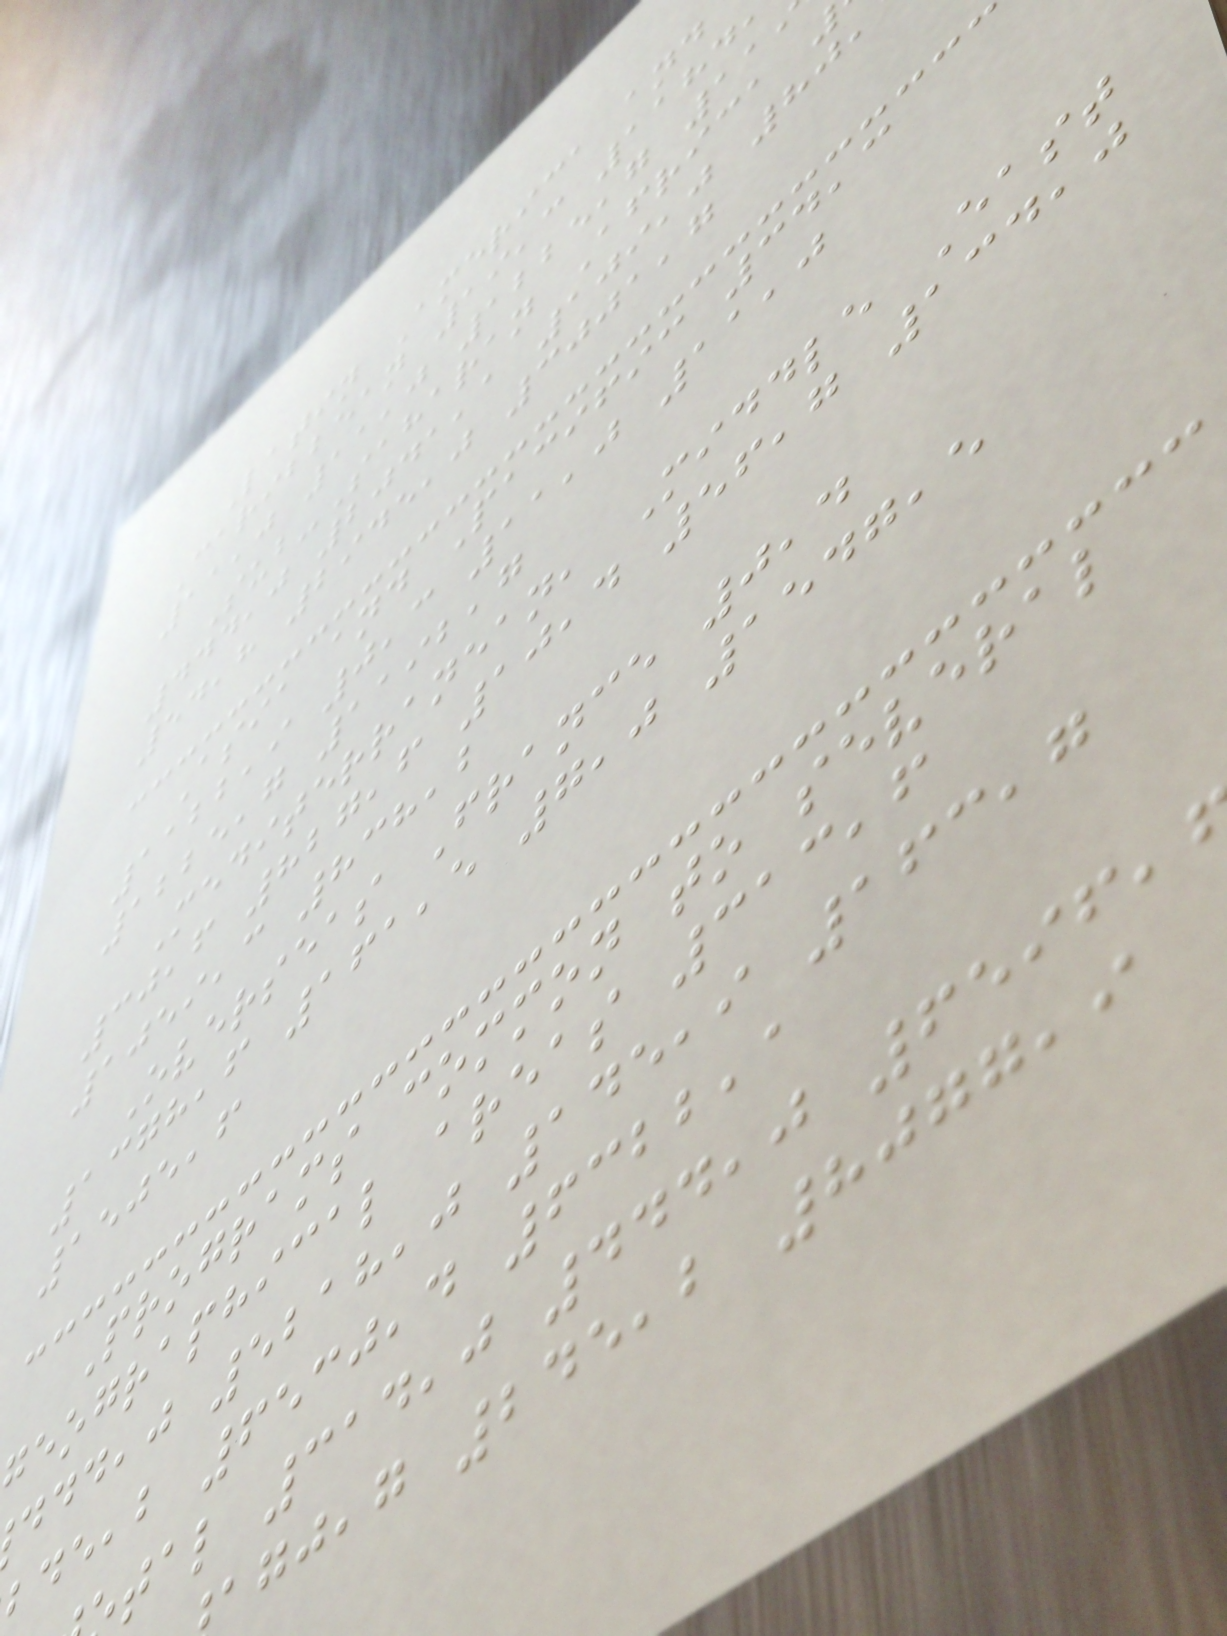Latin America and
Caribbean 19,3 1184
11,0 11,0 1225,7 11
Sub-Saharan Africa
444,0 2041,1 109,0 80,
54,8 2945,0 3001,7
Asia and Pacific 34,3
1122,9 0,3 11,0 11,0
1225,7 1192,7
Mediterranean, Middle East
30,6 827,6 10,4 56,7 134,0
1059,3 838,2
Overseas France 0,4
1378,6 161,5 7,0 1547,5
1505,6
Programs common to several
eographical areas 313,6
,j 5218,0 145,9 163,7
,b 6530,4 6322,1
tal 314,0 444,0 6596,
,g 245,2 8077,9
